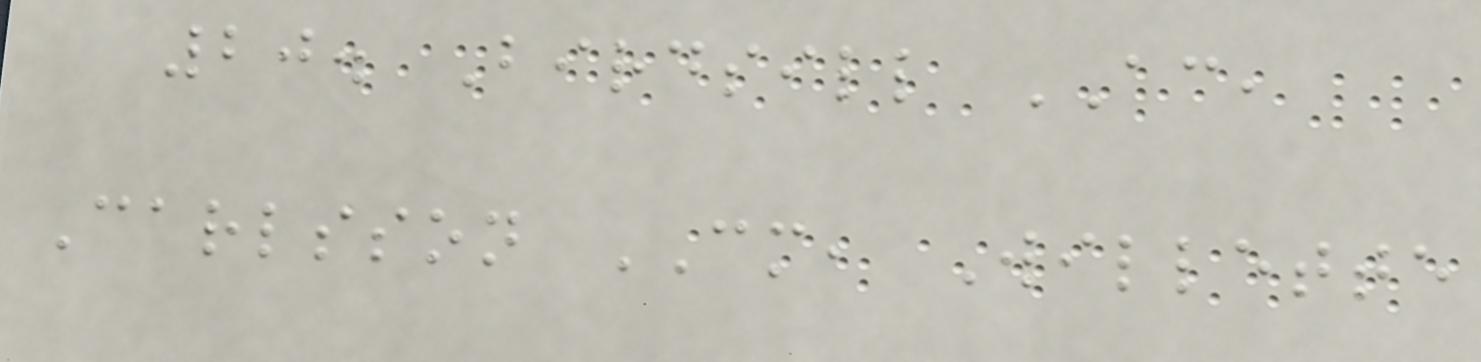20. Birdsill AC,
Carlsson CM, Willette
